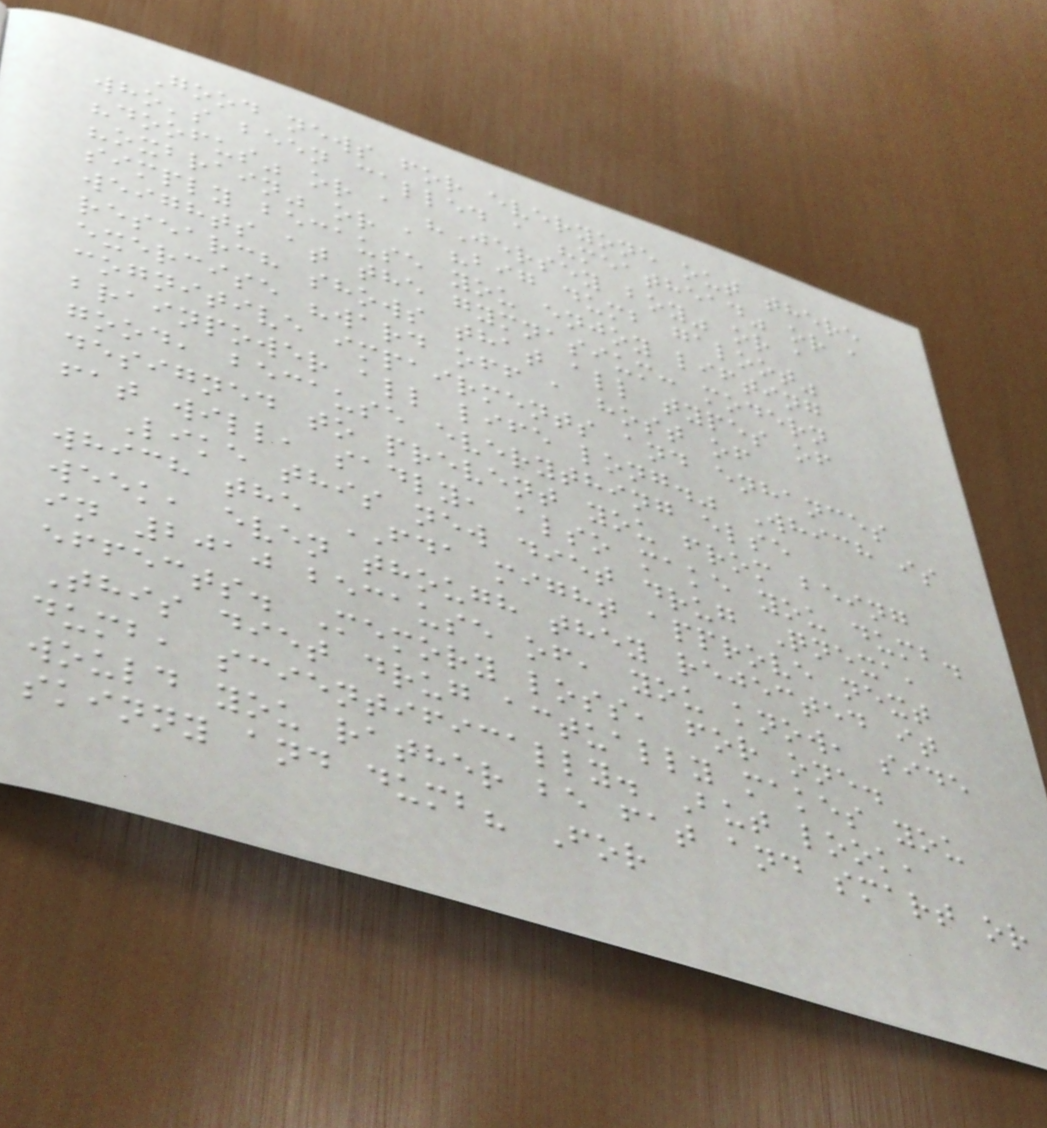Good news for everyone out there
who's been called a "meathead" or a
"doofus" or a "Jersey boy" or a
"oxbrain" or a "big dumb galoot"
simply because you enjoy lifting
weights at the gymnasium: modern
research shows that all types of
exercise "ward off a host of
cognitive impairments and enhances
brainpower all life long." Which is
good, because everything else
designed to prevent you from being
fat will, sadly, also make you dumb.
Like this new diet drug Qnexa,
which the FDA might approve next
week, even though they rejected it
in 2010 because of, you know, side
effects. Memory loss, for one.
This diet drug actually makes you
dumb, scientifically. But look,
would you rather be fat and smart or
skinny and dumb? For
